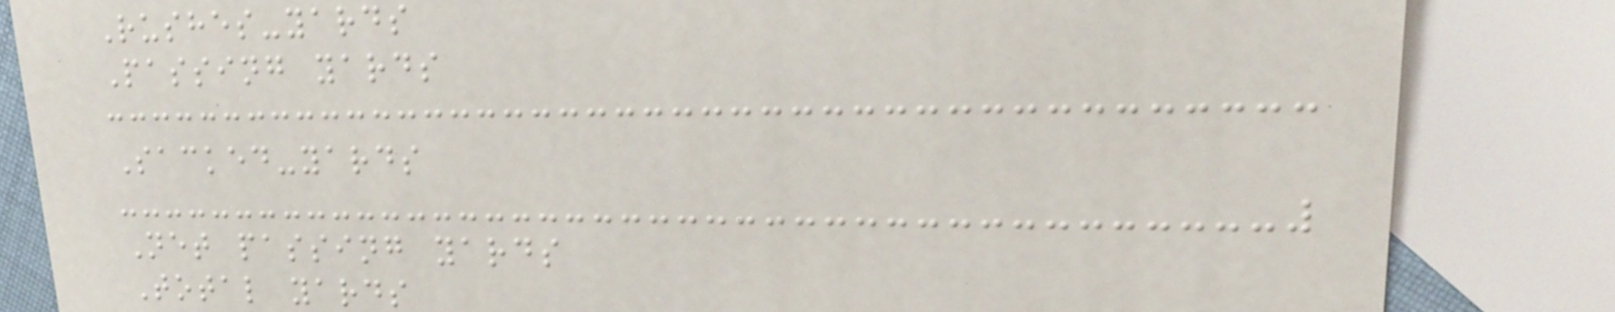Rushes-yards
Passing yards
Sacked-yards
Net passing yards
Total yards
